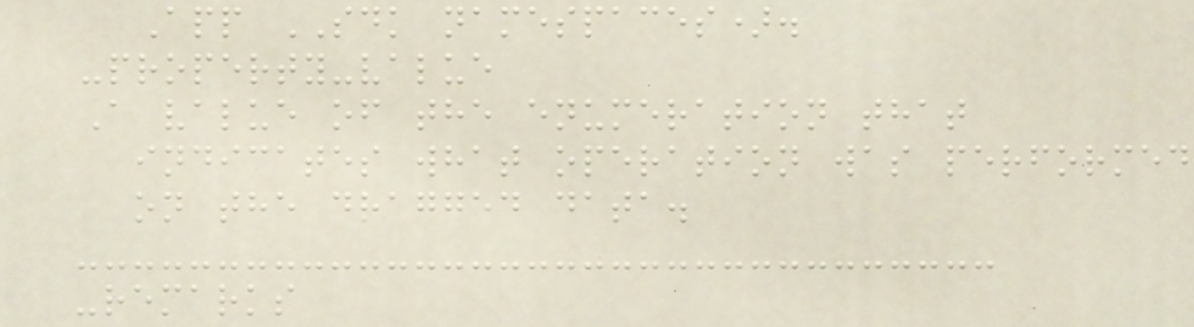App SDK namespaces).
-property-value
A value of the enumeration that
indicates what operation was performed
on the dragged data.
-remarks
